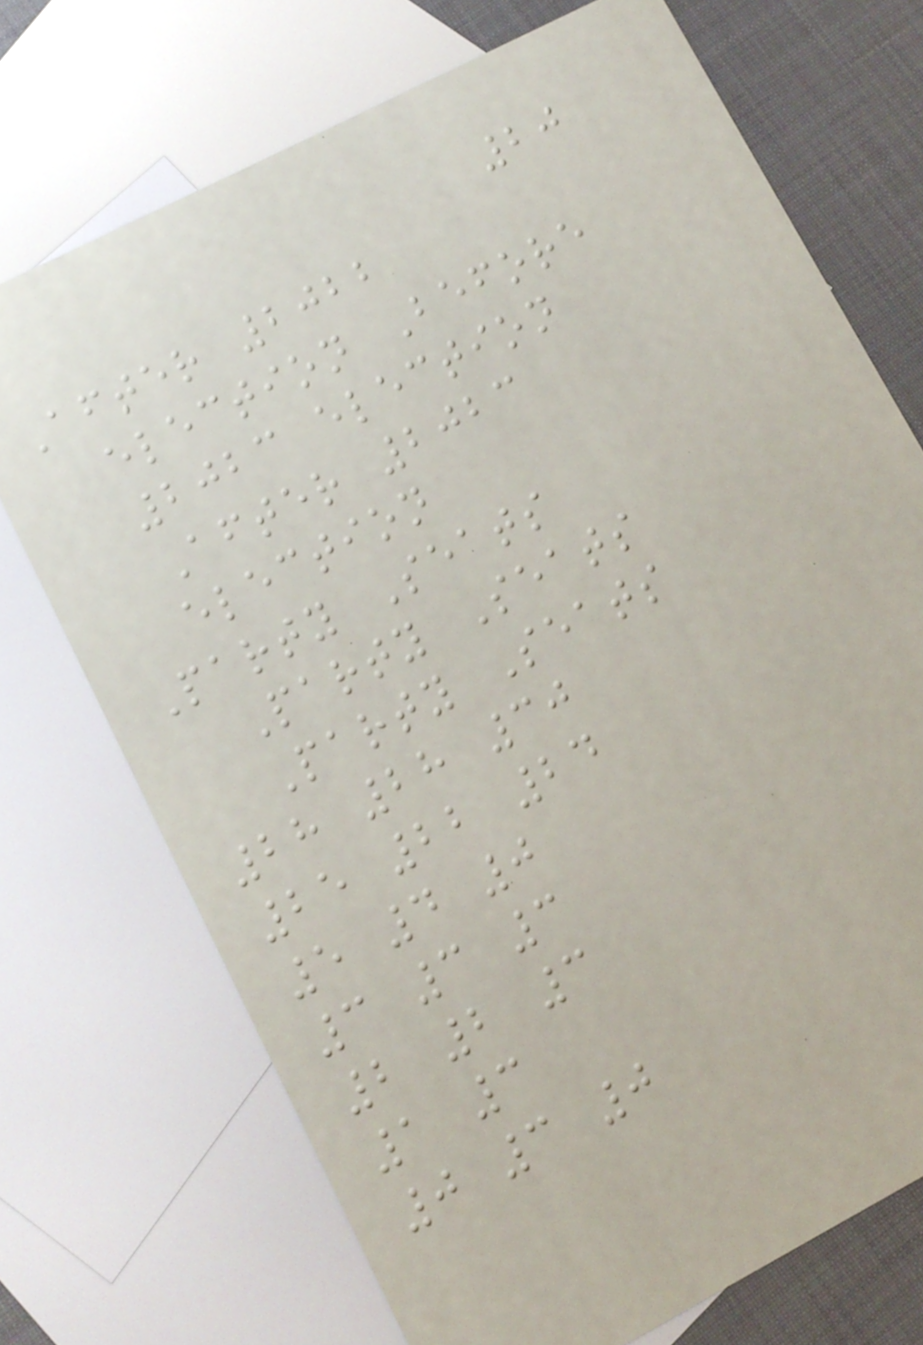20
After 2022
election Before
2023 election
After 2023
election
Party Seats
Party Seats
Party Seats
28 28 30
25 22 24
5 4 0
3 3 3
2 2 3
1 3
0 3 0
